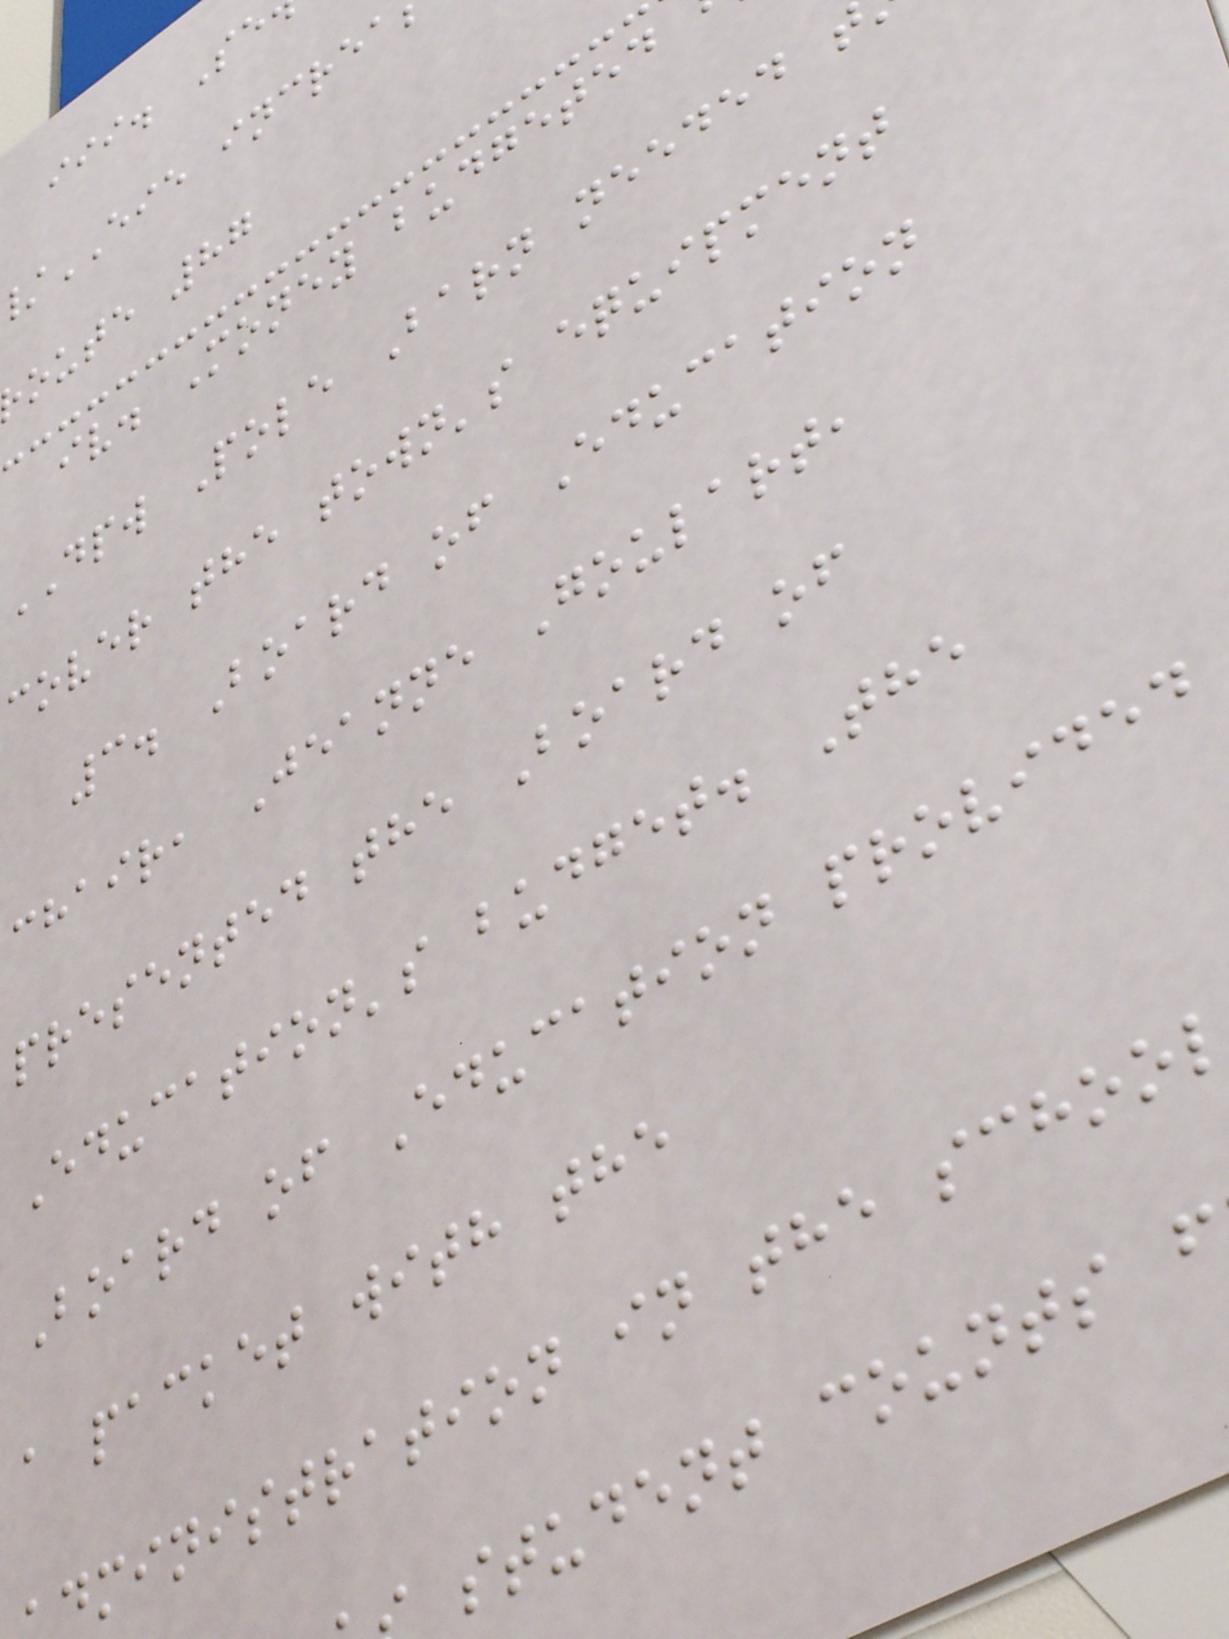iii. Se
EIE increa
oute 87
iv. Money budgeted
DPW Pole Barn needed
cover the town's equipment
3. Board of Education
chair, Jeanne Goulart,
presented the Board of
Education's budget. The
Board of Education provided
a packet with the
dministration in the schoo
student counts f
